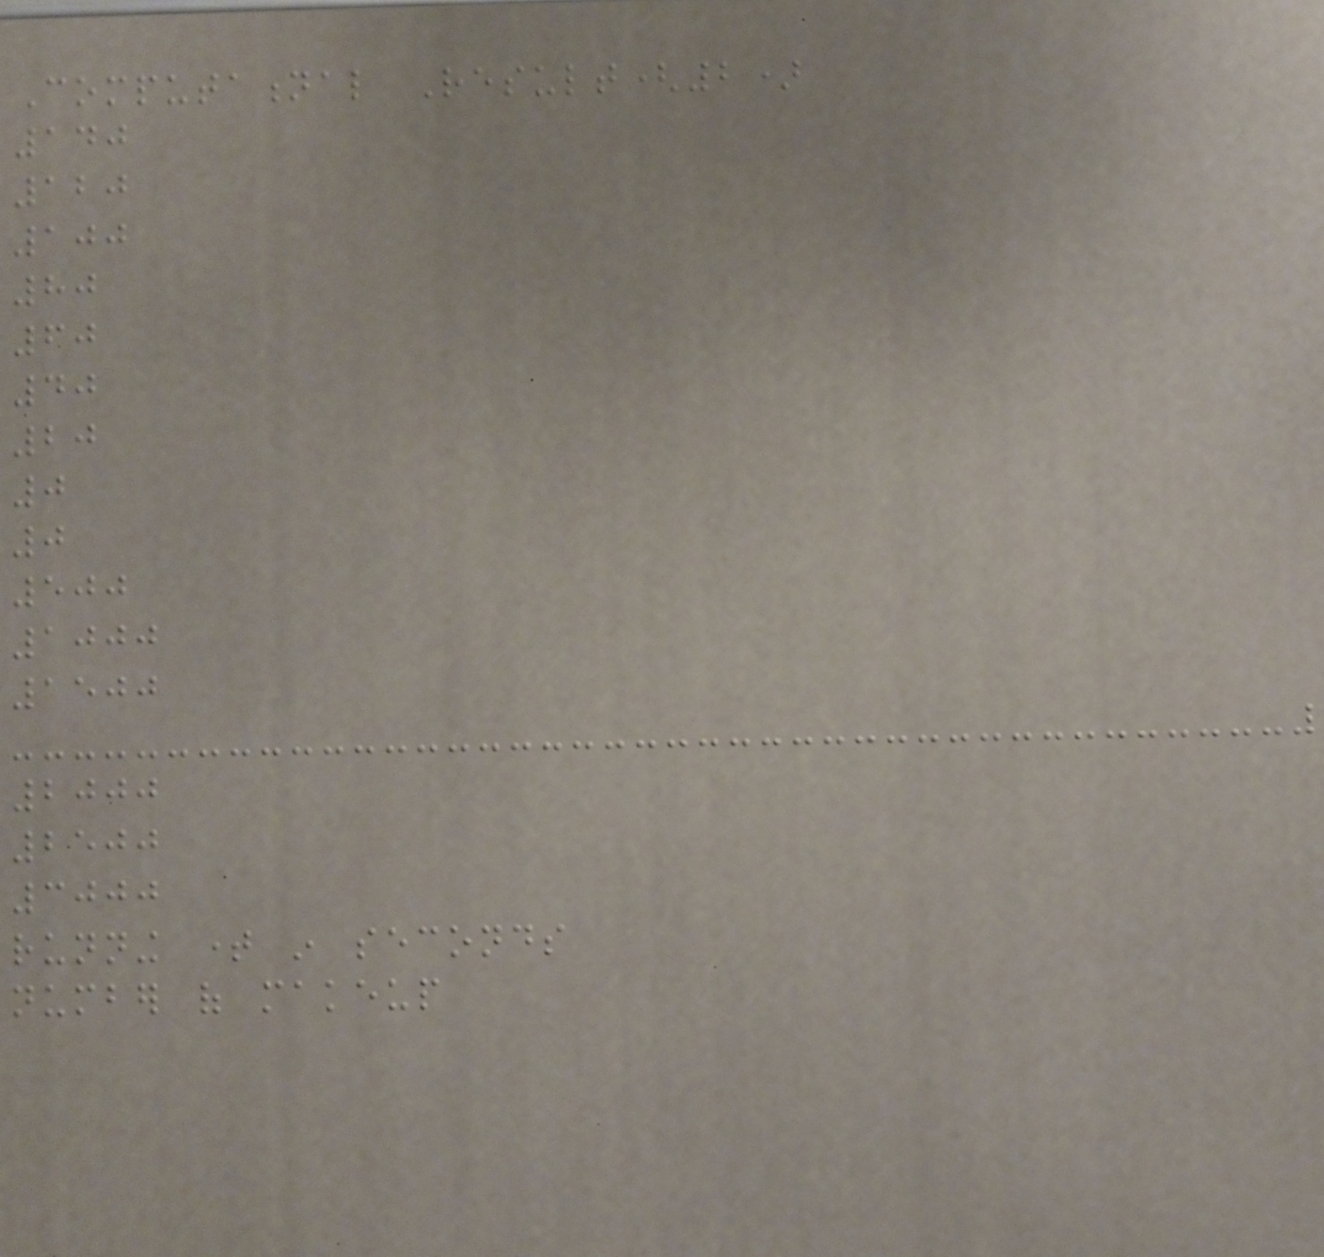Computational Result(2)
140
120
100
80
60
40
20
0
0
500
1000
1500
2000
2500
3000
running time in seconds
number of makeup
